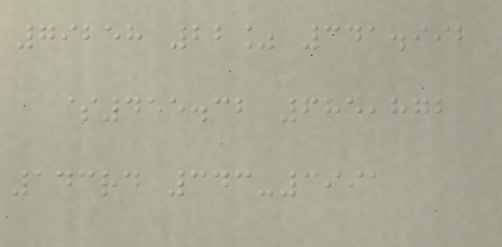79258 22% 341.992
$455.32 685,872
143rd 343-3991
